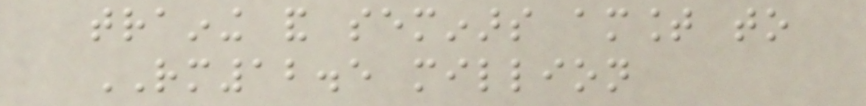training and seminars amount to
RM12.5 million
